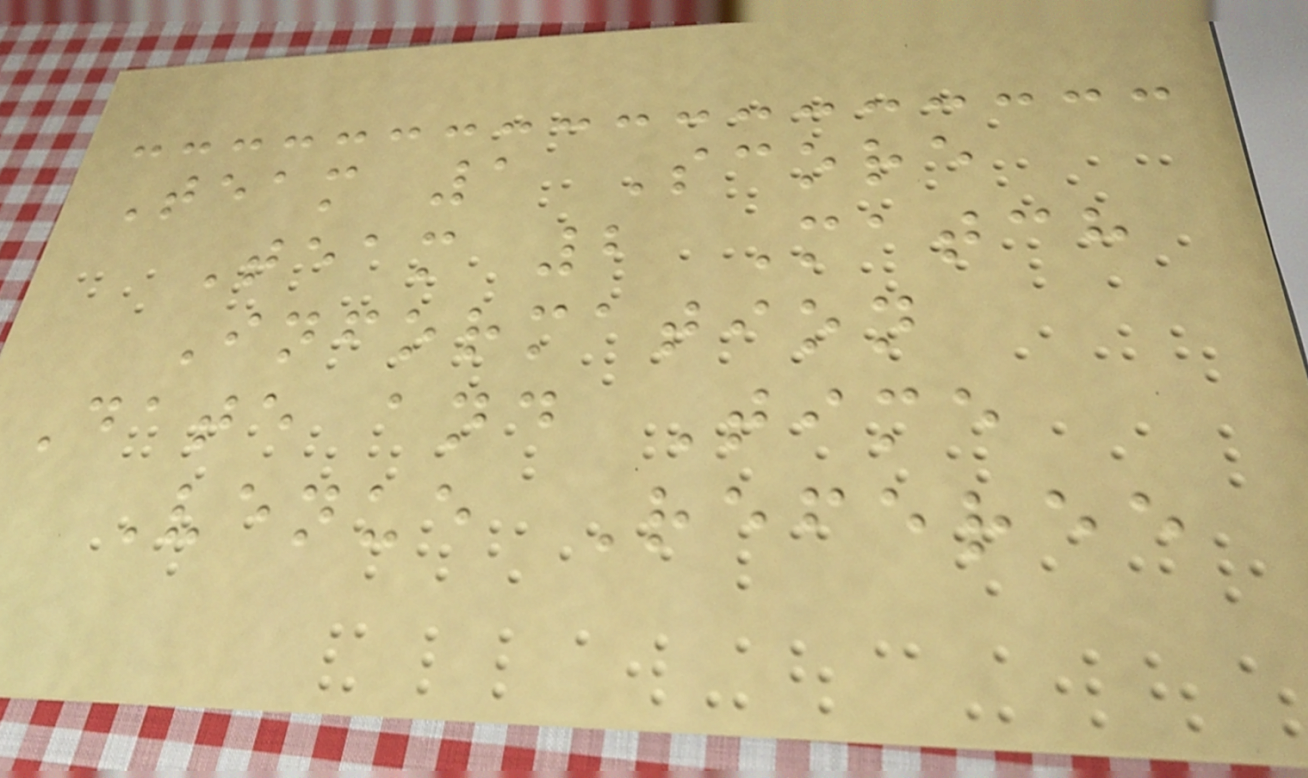Team 1 Score
Team 2 Match
Information
Date and Time
Venue Referee
